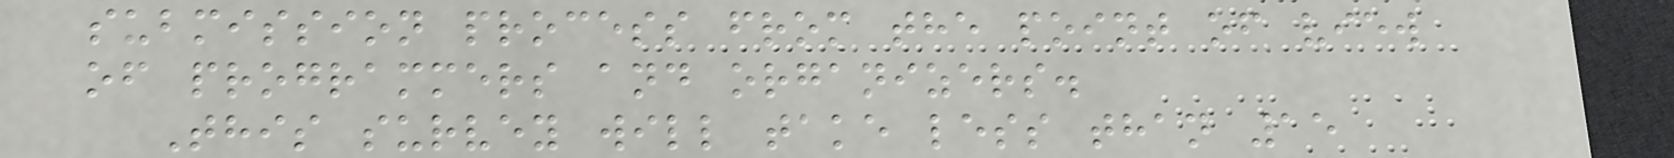submission process from the point of view
of programmers and organizers.
This survey will take less than 15
